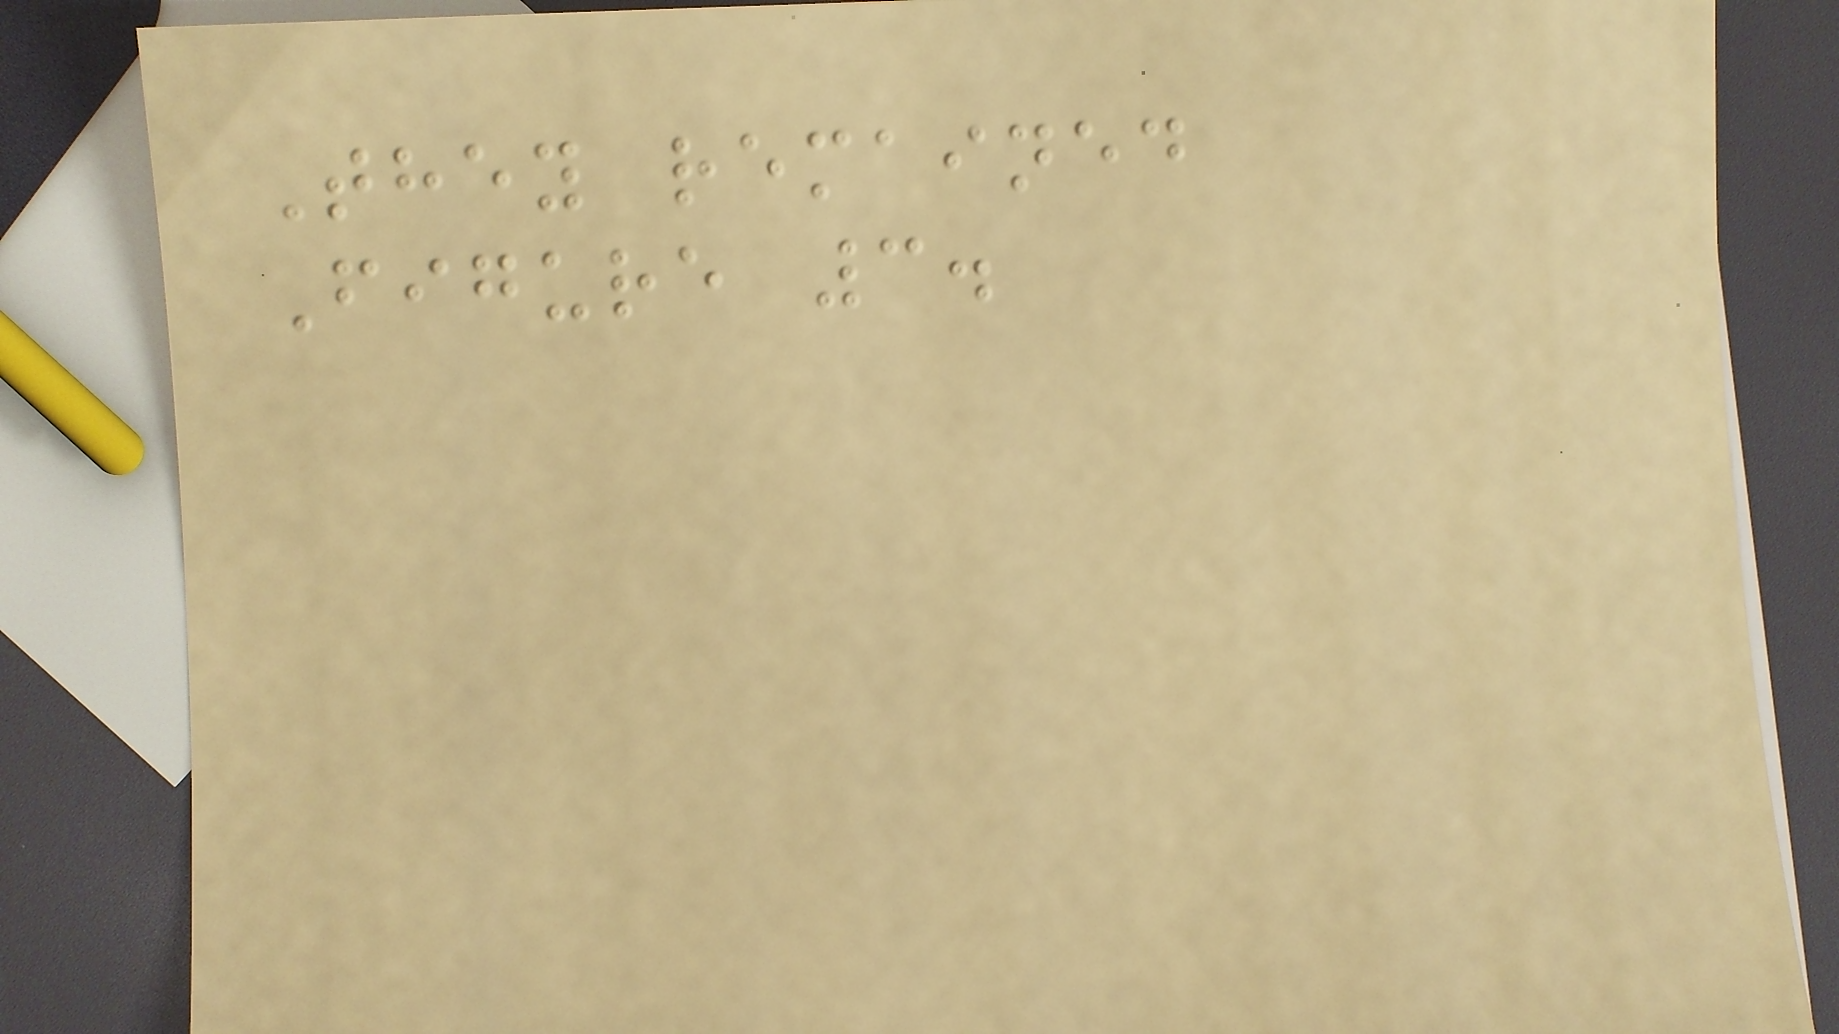They remained
Figure 3.
